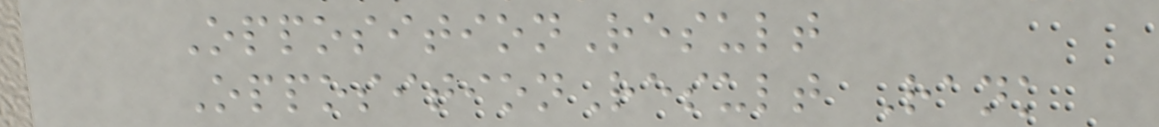OppositionResult
OppositionResult Rank
